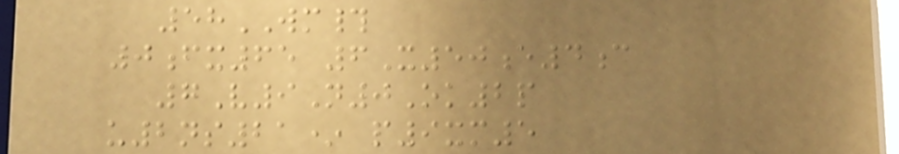58WM#
0fx65 6X50e4c
7V9N0Ok2p
u2ns21* p9xm5
